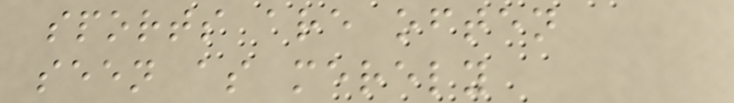sports are often
seen as merely
